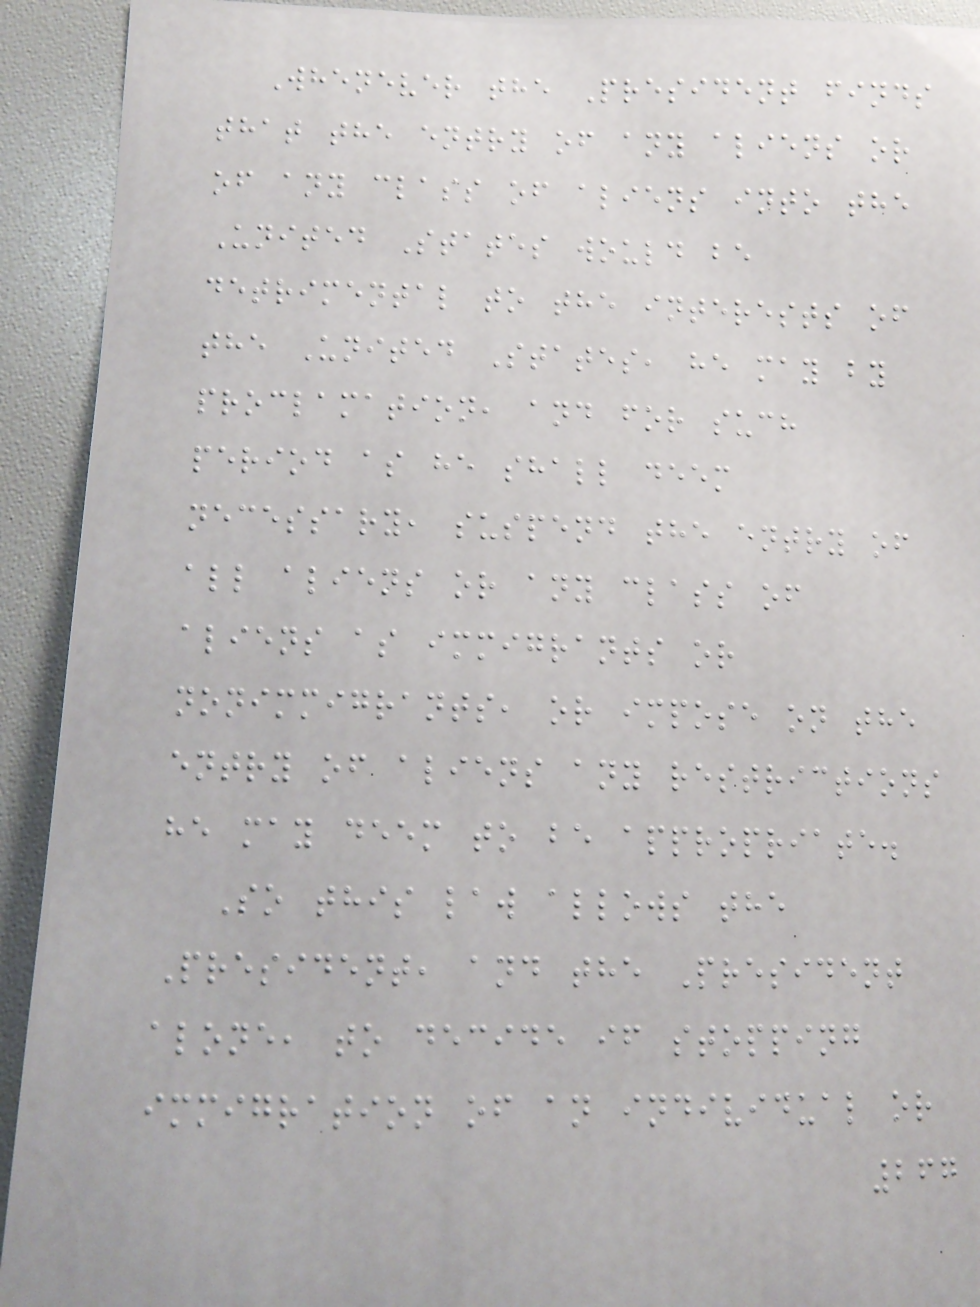Whenever the President finds
that the entry of any aliens or
of any class of aliens into the
United States would be
detrimental to the interests of
the United States, he may by
proclamation, and for such
period as he shall deem
necessary, suspend the entry of
all aliens or any class of
aliens as immigrants or
nonimmigrants, or impose on the
entry of aliens any restrictions
he may deem to be appropriate.
So this law allows the
President, and the President
alone, to decide if stopping
immigration of an individual or
267
